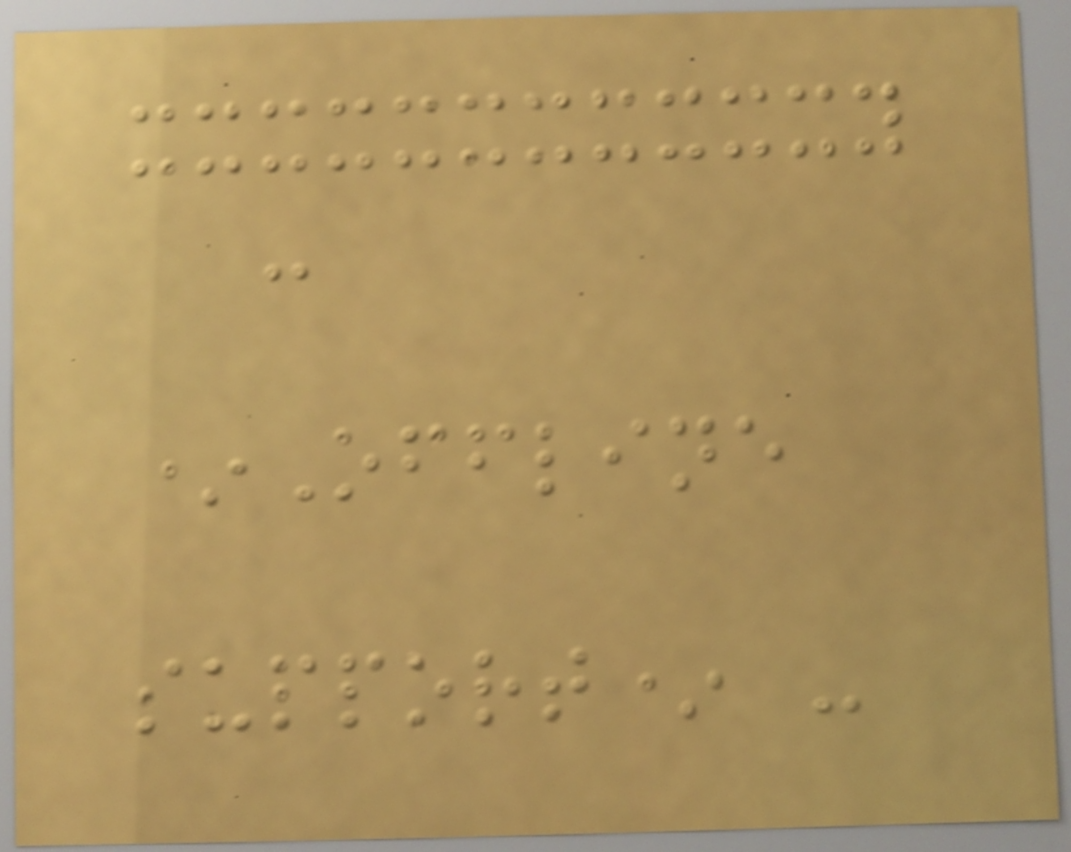-
*Offline
support* -
